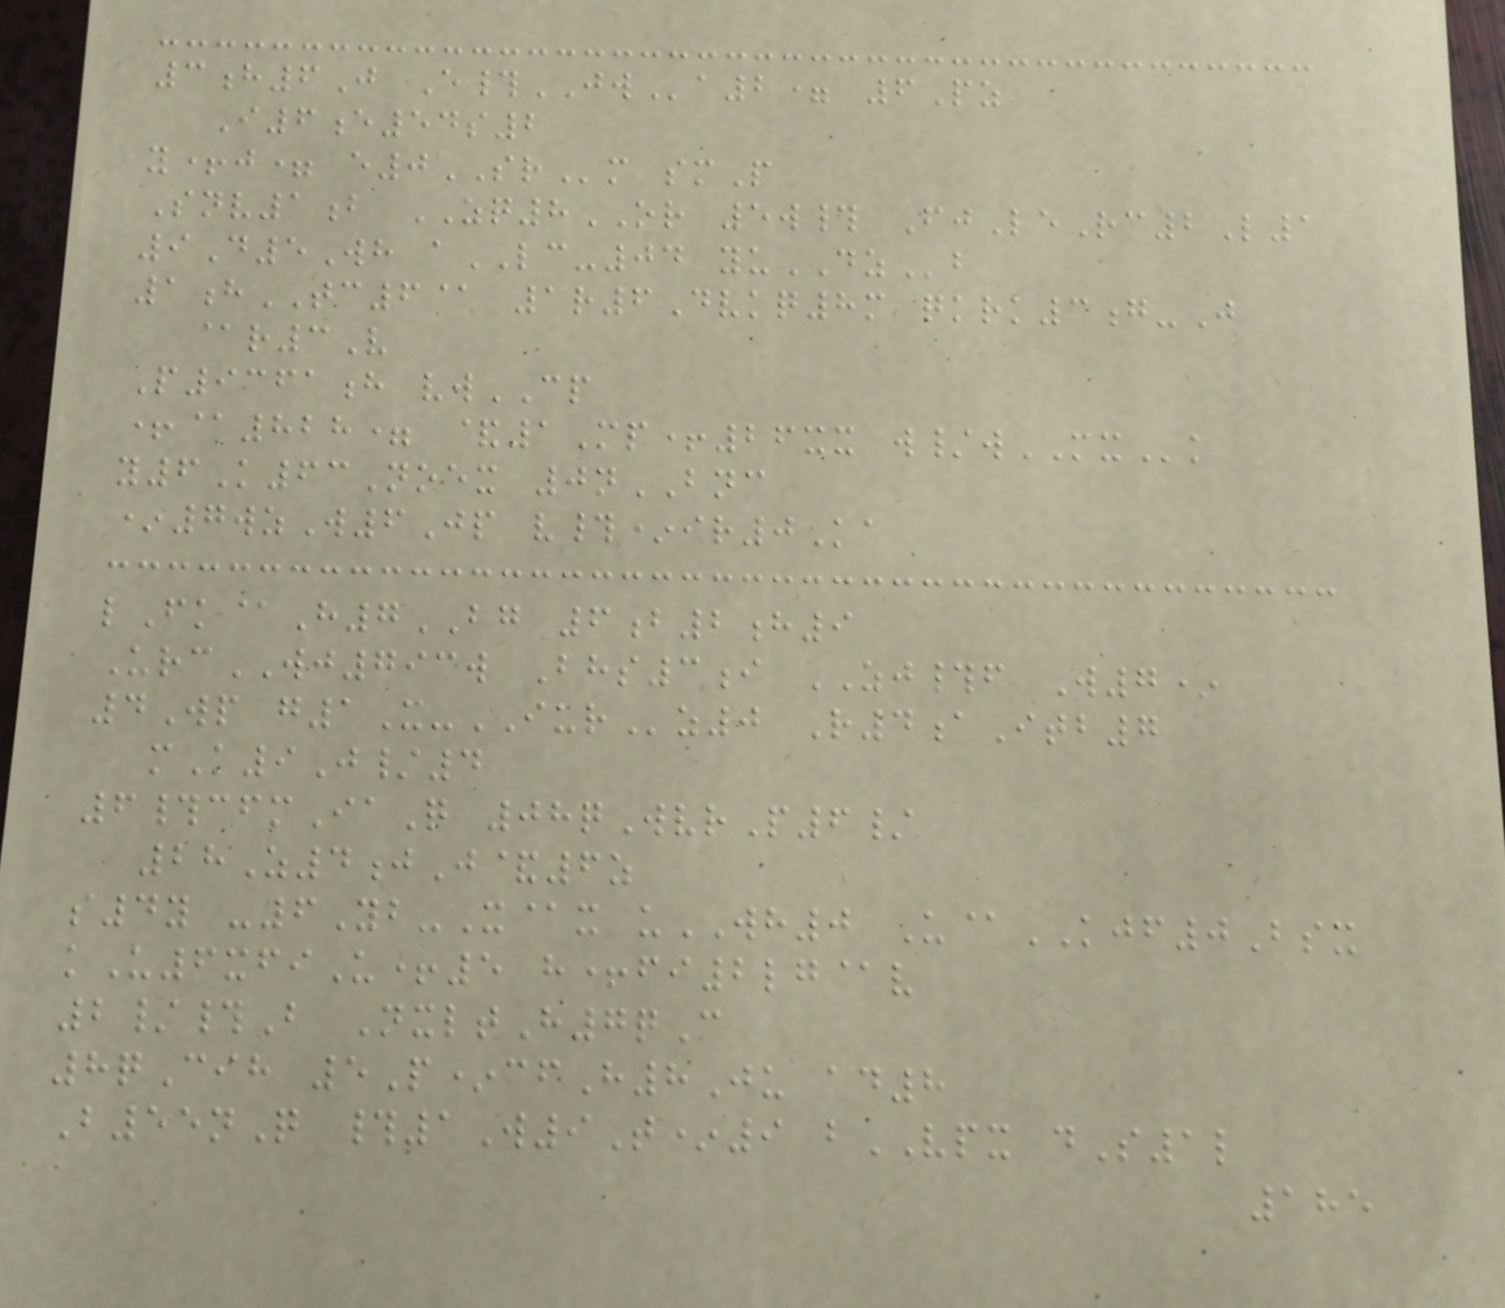3h6J E#JWa2= 6Pz
I6e54s2
y+j= e0SRm smP
Snv1b ZQ8OR 5w# FjLeRc2L1
9D5Wh aLC-04 yuDZb
1hTC6@ 1r6Dvkq8m qkrk3g-J
@r3V
P9361h vwCP
+@828= &1Mp+26xx w/wMXk
y6K63Noex 0nBNC
*7wzW6Jp v#*ir0Ka
lFk@H7BG 6b2h9
UrcWJ793w Bhs3i ZJ#f W7*
4Wp g1X-IURz0 R4aItb7
mK9J/4
6#cfmIaQ 08qWvrP6/
28Z4jJ&6z
s4y -6Yb-X@x uWH0 U@KJF0Bsx
kU6xfiU+5 h+fi2lg@v
2/#B NxltH7qC
8qCih 5P*cfH8Ju ad8
B55nQ #1W9T*9 bVPX dS1l
185
